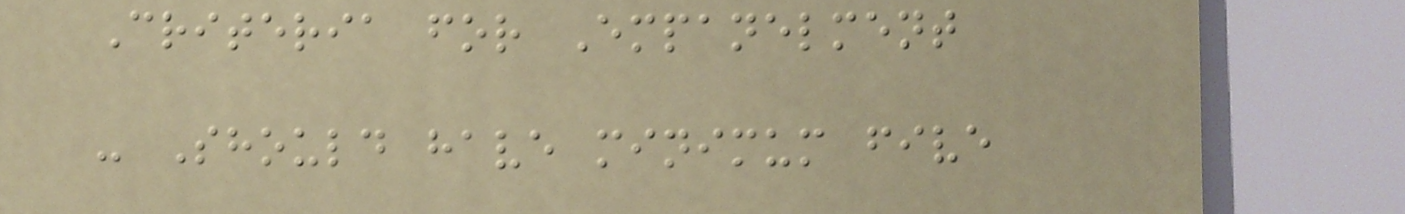Criteria for Empanelment
- Should have minimum five
